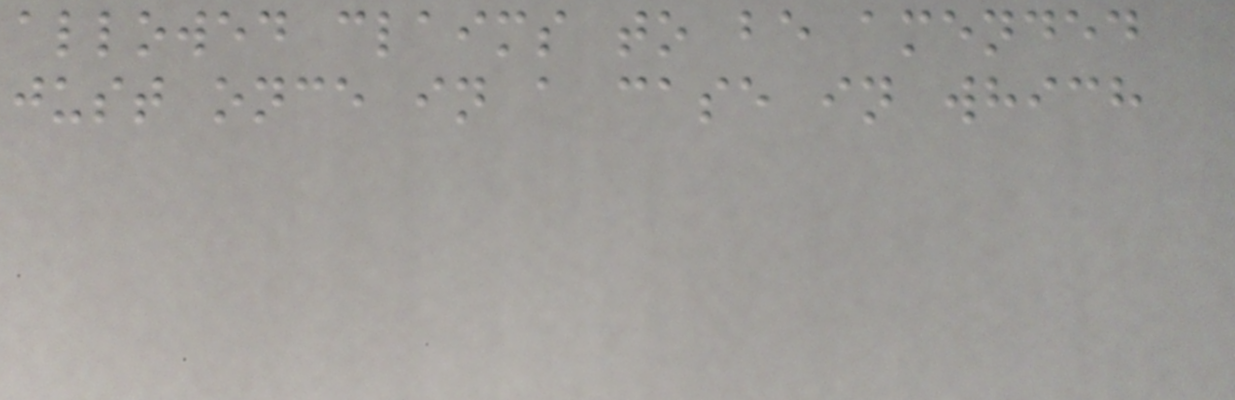allowed claims to be amended
just once in a case in which
